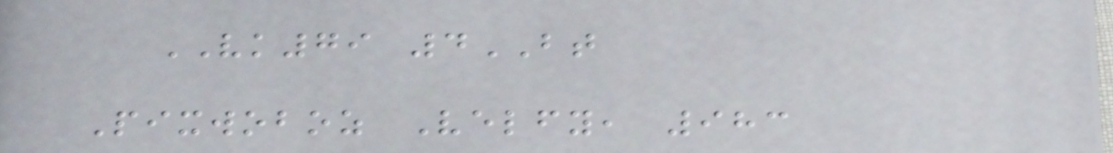VK79 4BT
Pixwoboz Velfy, 983
